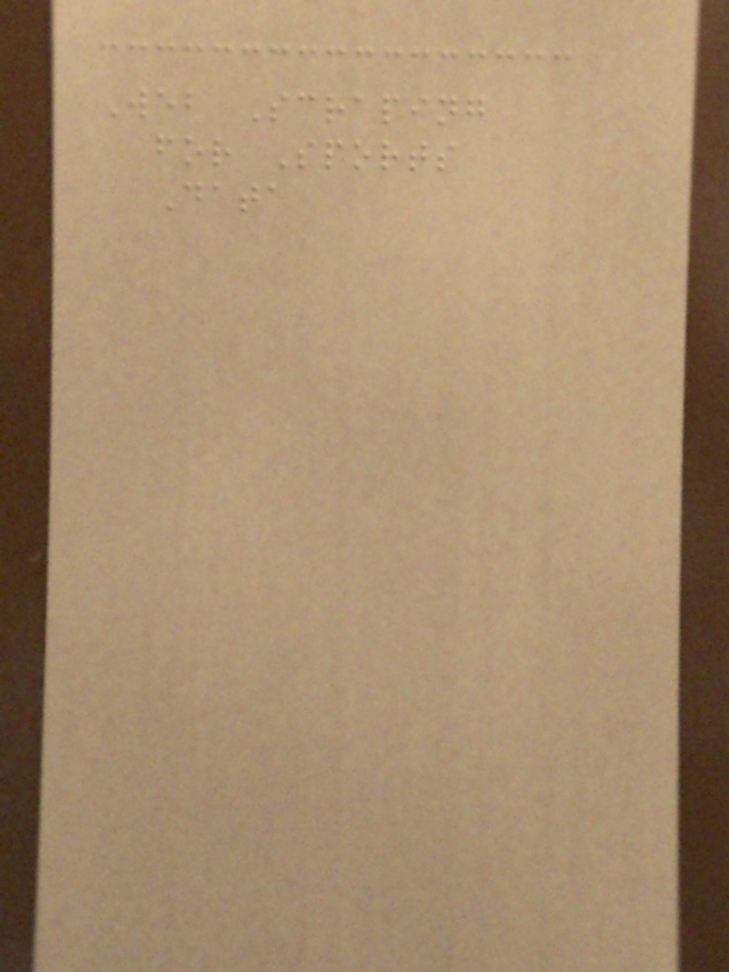Web Scraping
for Sports
Data
